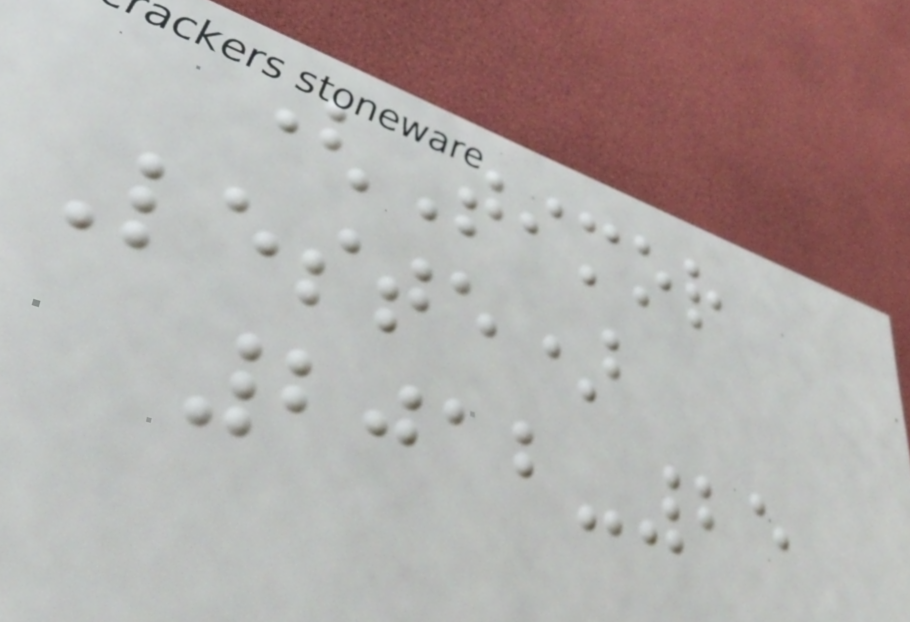(Timor
Leste)
2012-25
